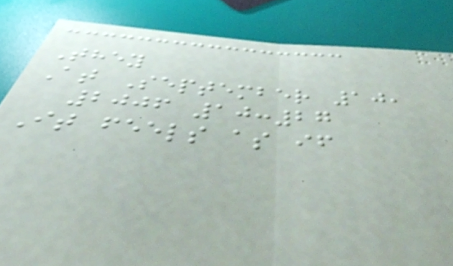They
At September 10,
2006 10:27
It feels as if
